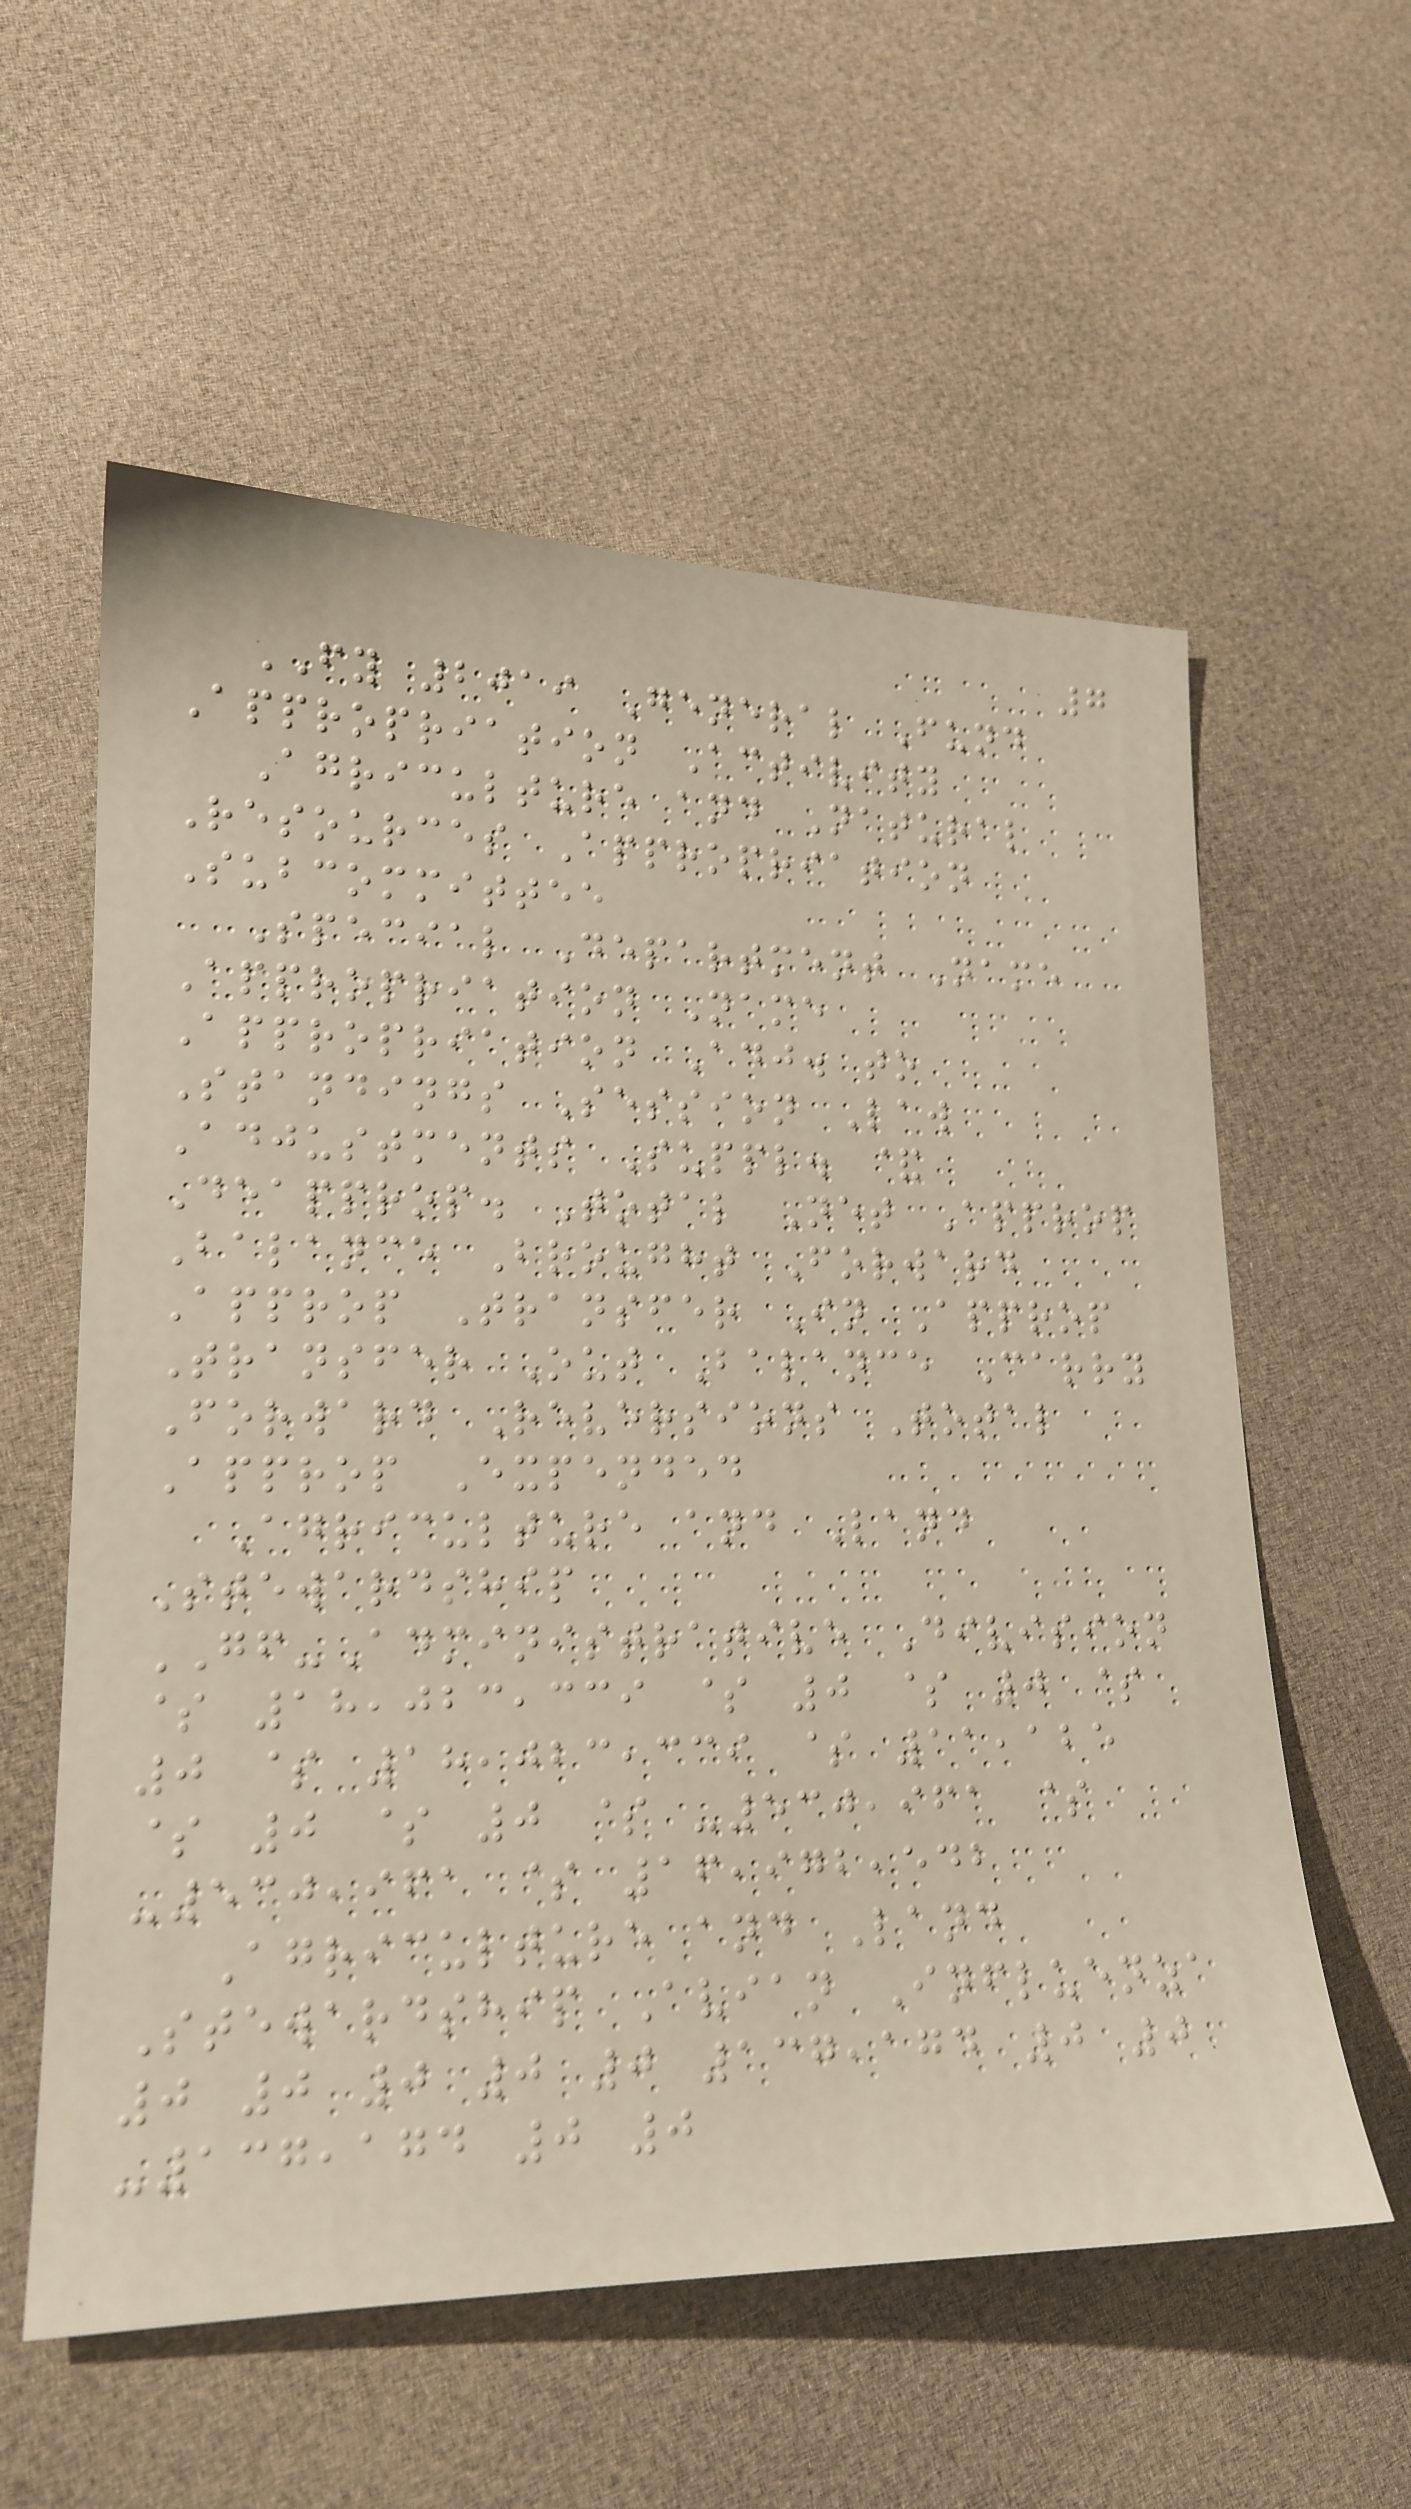7
FY 2019 General Fund
Appropriation Activity
Agriculture and Natural
Resources Appropriation
Subcommittee
Special Department Name
Appropriation Name
Appropriation Adj. to
Standings Session Law
Adjustments Suppl. &
Deapprop. Total Net Approp
Balance Brought Forward
Approp Transfer In Approp
Transfer Out Balance Carry
Forward Reversions Total
Approp Expended
Agriculture and Land
Stewardship
GF-Administrative Division
$ 18,023,339 $ 0 $ 0 $
0 $ 18,023,339 $ 11,125
$ 0 $ 0 $ -530,961 $
-530,961 $ 16,972,542
Agriculture and Land
Stewardship Avian Influenza
0 0 0 0 0 137,174 0 0
-137,174 0 0
